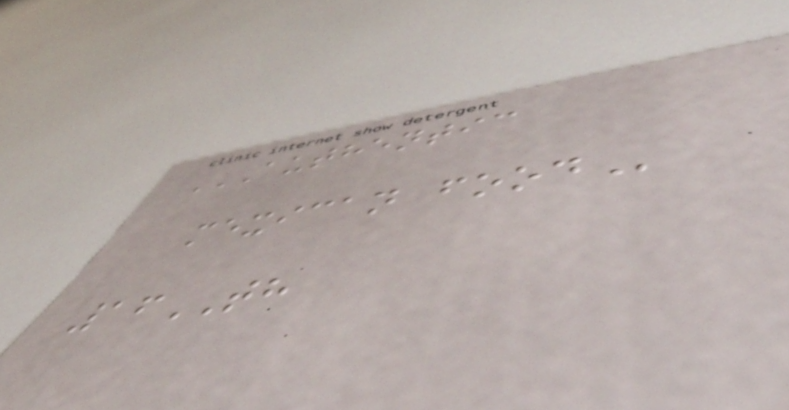AUTHENTIC
MEXICAN FOOD
16TH
